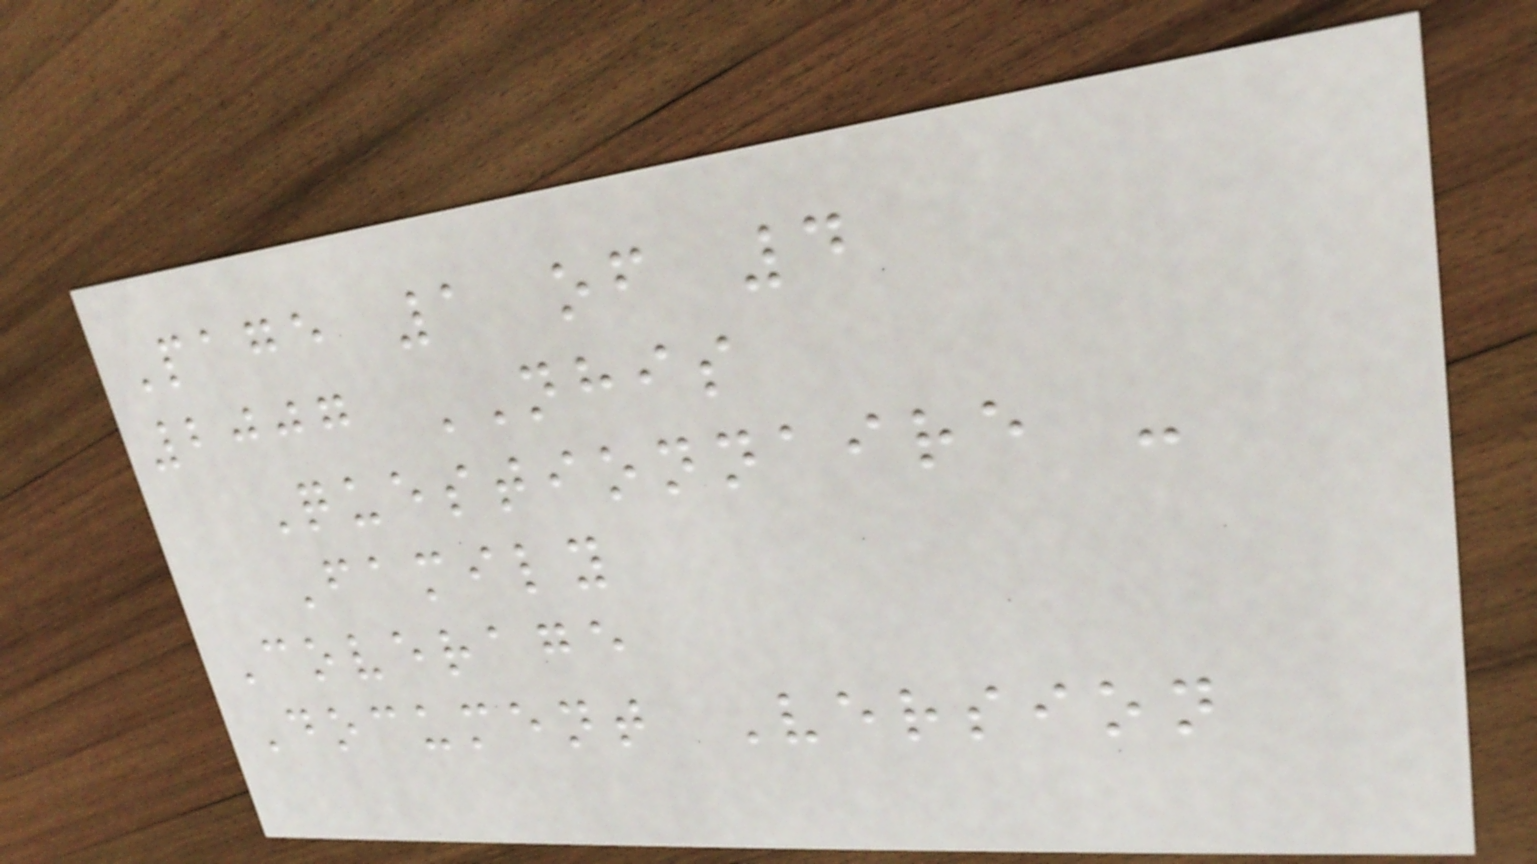Page 1 of 4
2007 NHIS
Questionnaire -
Family
Coverage
Document Version
